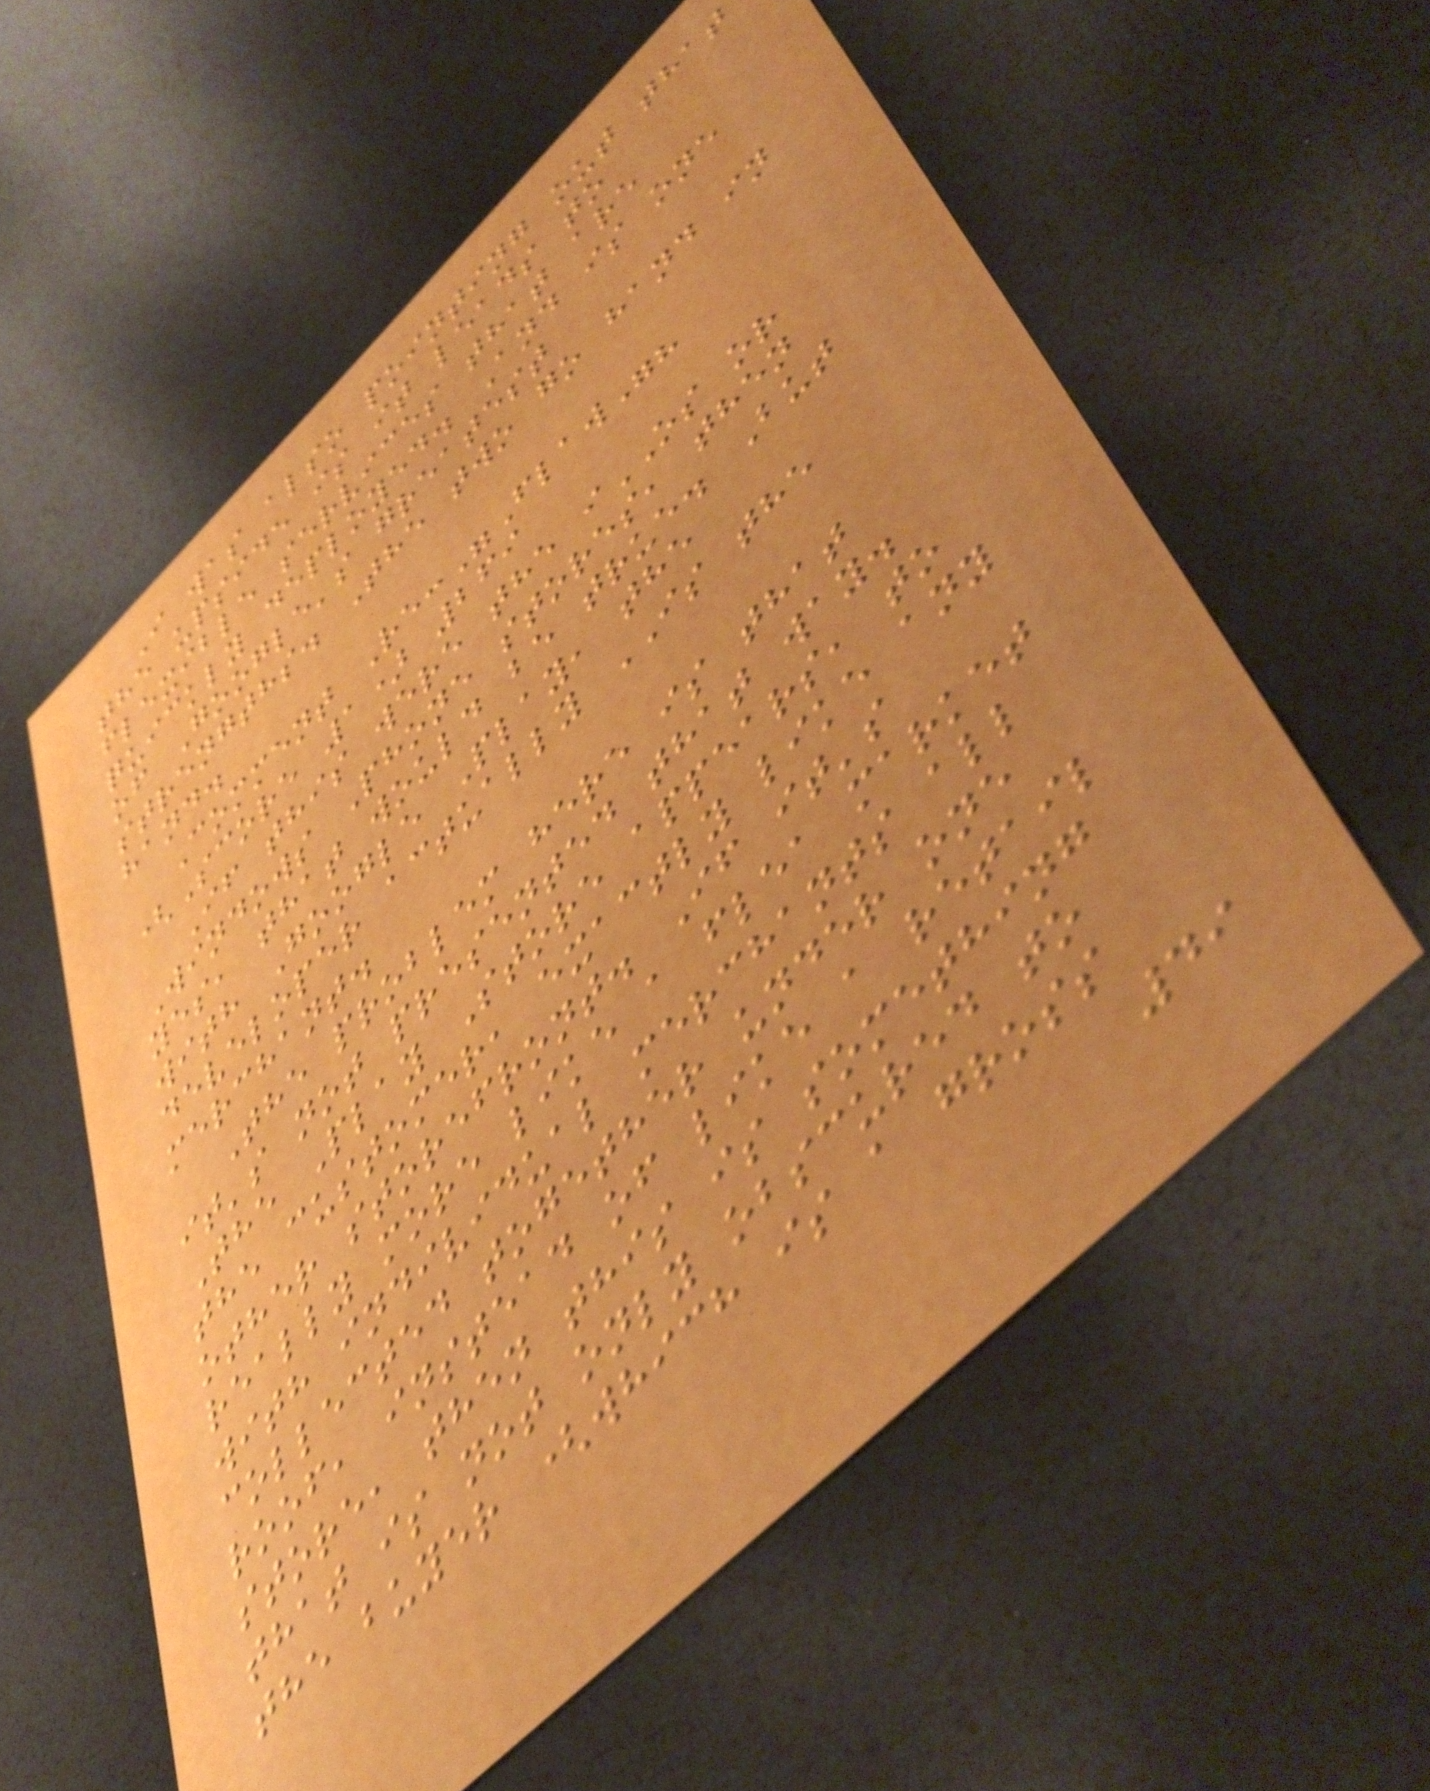I was also pointing out that
the upside is it leads to
flexible services that are
quickly deployed. And is one
of Google's greatest
strengths. The two go hand in
hand.
Comment Re:"Flaw"?
(Score 1) 269
If this were the iOS or
Windows Phone stores, then
yes, that would be true. But
with Google Play, the
developer actually IS the
merchant.
The problem here is that
it's not presented that way.
The Play Store appears, to
the customer, exactly like any
other storefront. If it's
really more like a flea market
with individual merchants all
collected together under one
roof, instead of like a retail
store, then this is something
that is not only obscured to
the buyer (which is a gross
49
